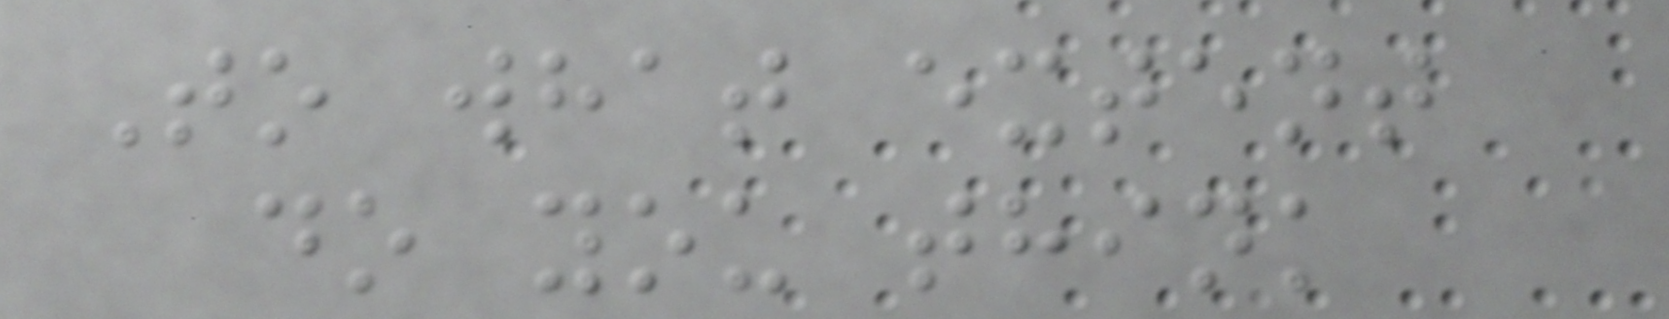To what extent
do you think
